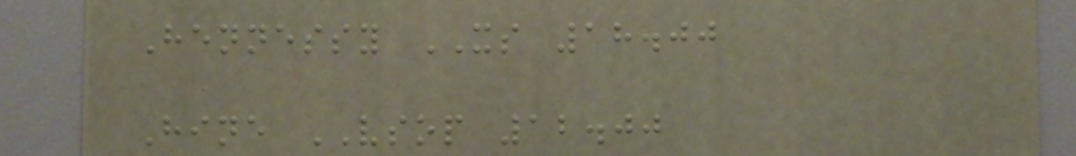Hennessy XS 18.00
Hine VSOP 12.00
